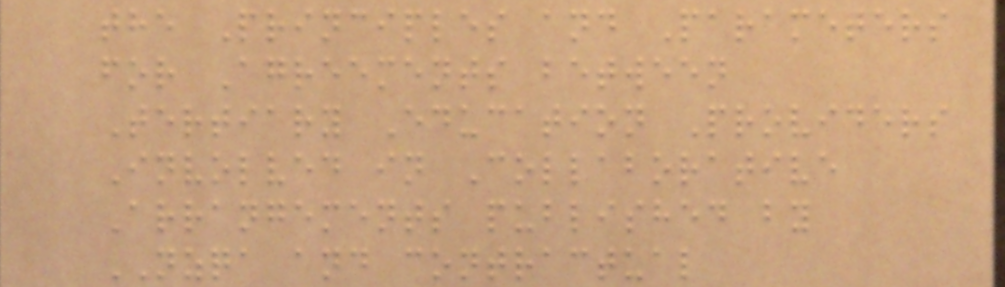the Principles and Parameters
for Agreements between
Tertiary Education Providers
Involved in Collaborative
Arrangements published by
NZQA and contractual
